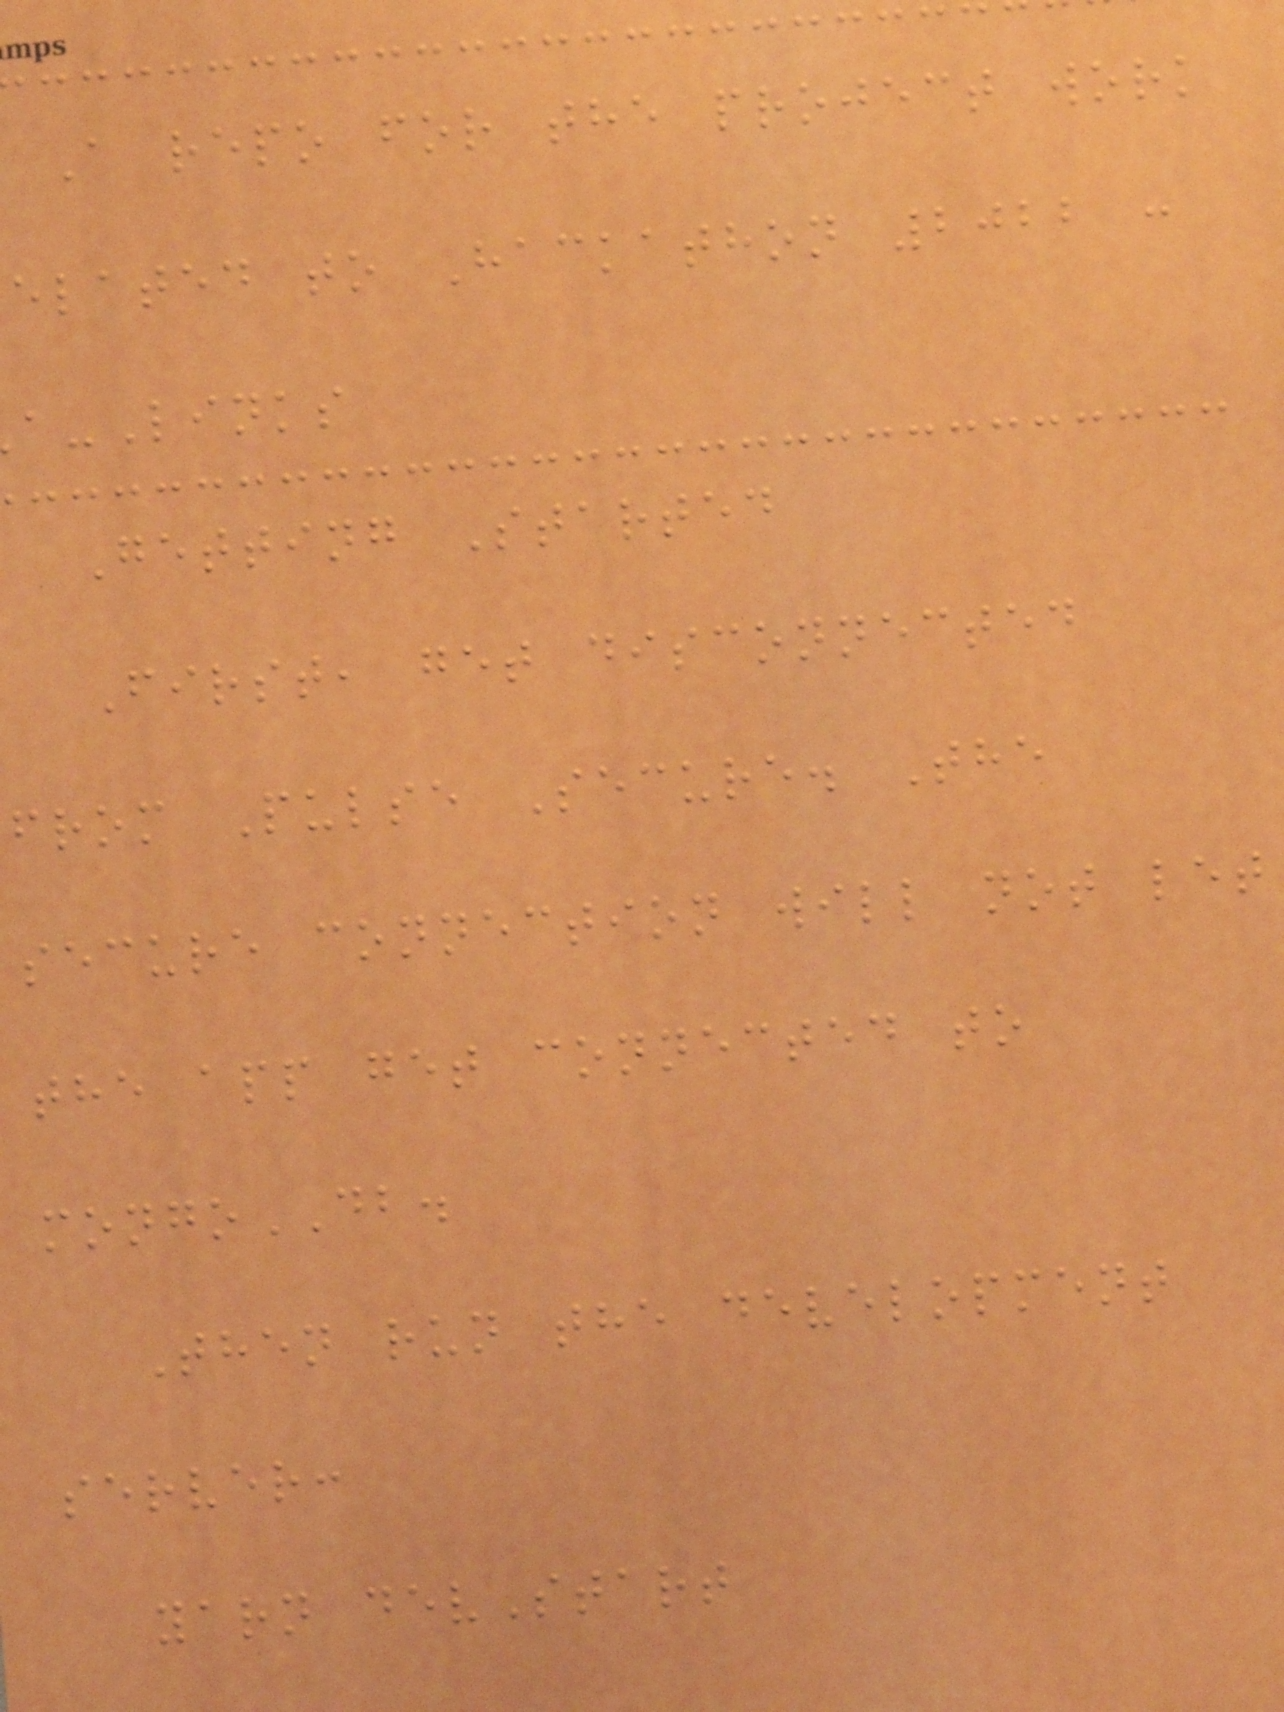A repo for the project work
elated to Hackathon 2022 :
-Links
Getting Started
First, get disconnected
from Pulse Secure. The
secure connection will not let
the app get connected to
mongoDB.
Then run the development
server:
yarn devStart
